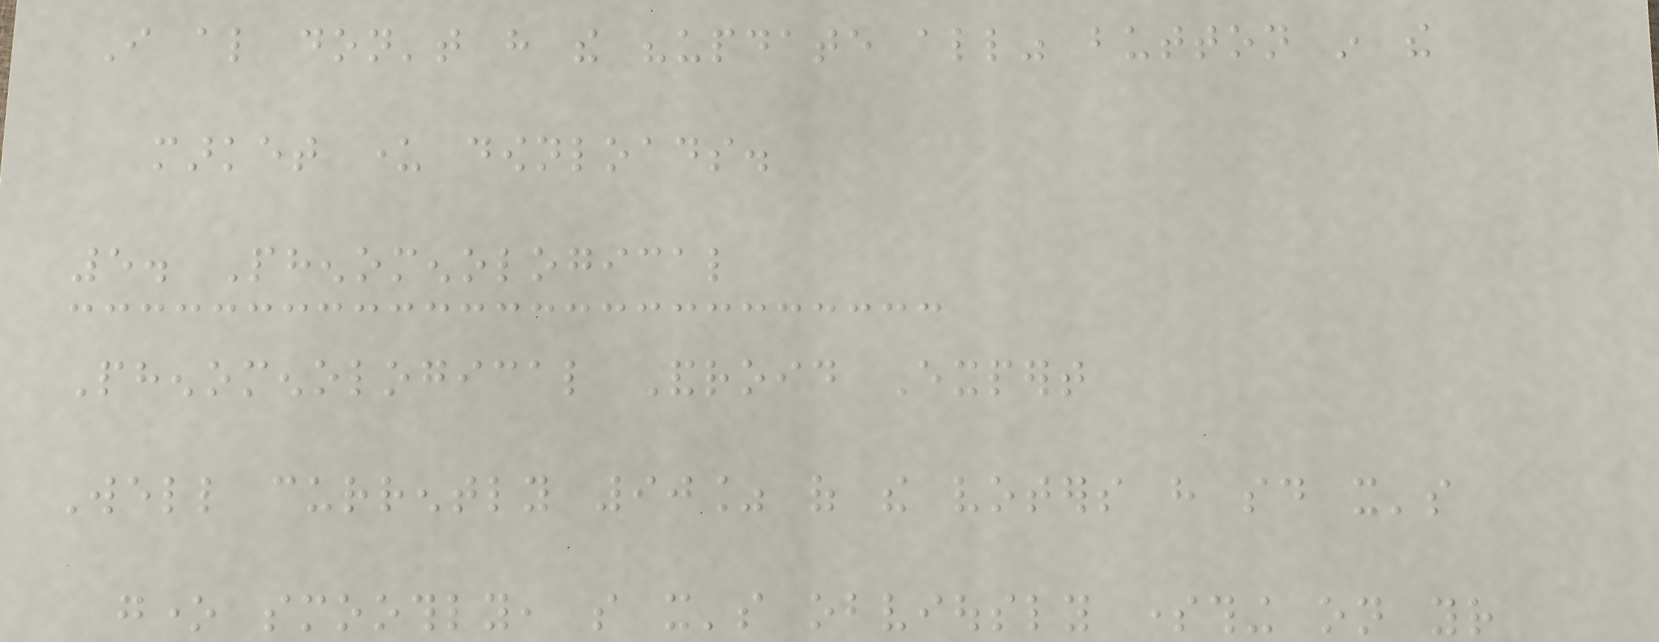I also don't have the "update all" button in the
market under downloads.
5. Phenomenological
Phenomenological Android Expert
Well currently 90% of the voters have said it's
gone smoothly, so it's obviously something on your
